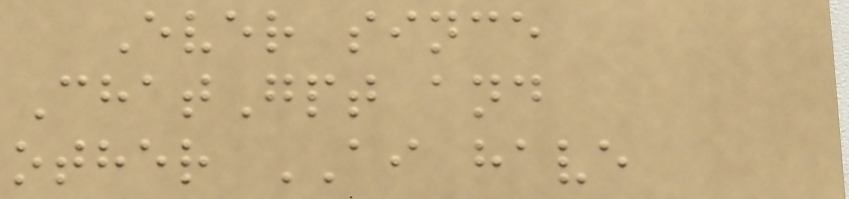Ever since
ChatGpt and
other AI have
